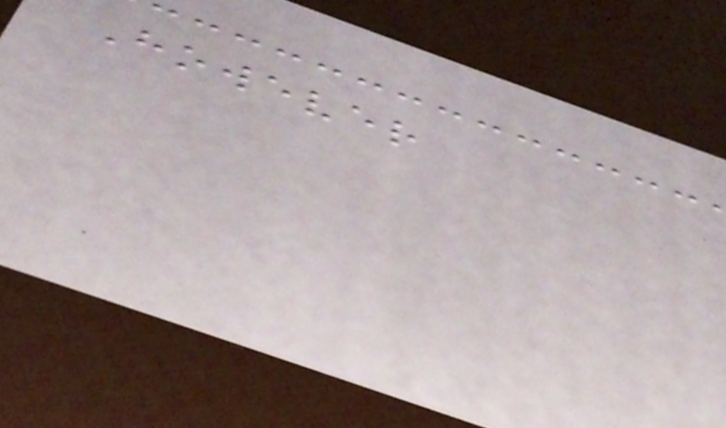However
